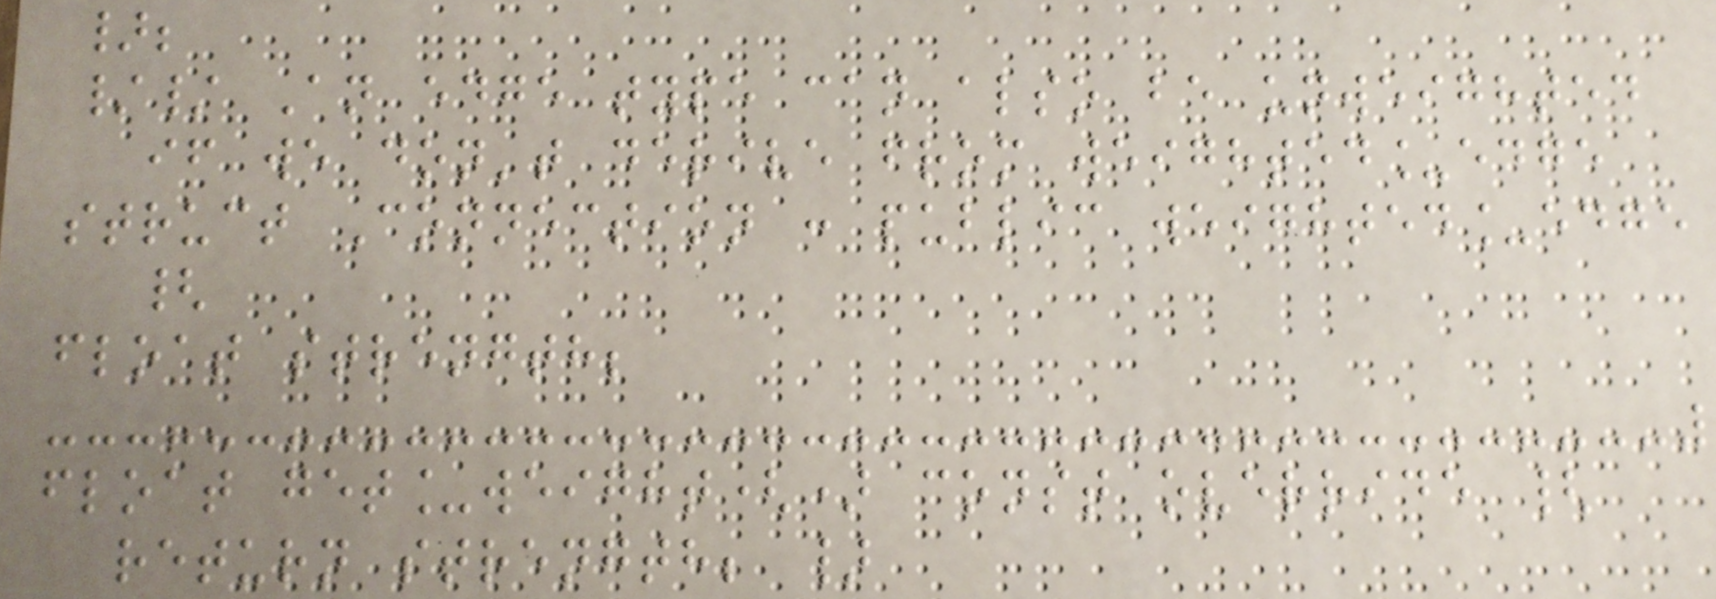};
// An edge type can also be unweighted
if we don't derive from weighted_edge
struct Connection : public weighted_edge
{
float strength;
float get_weight() const override {
return strength; }
